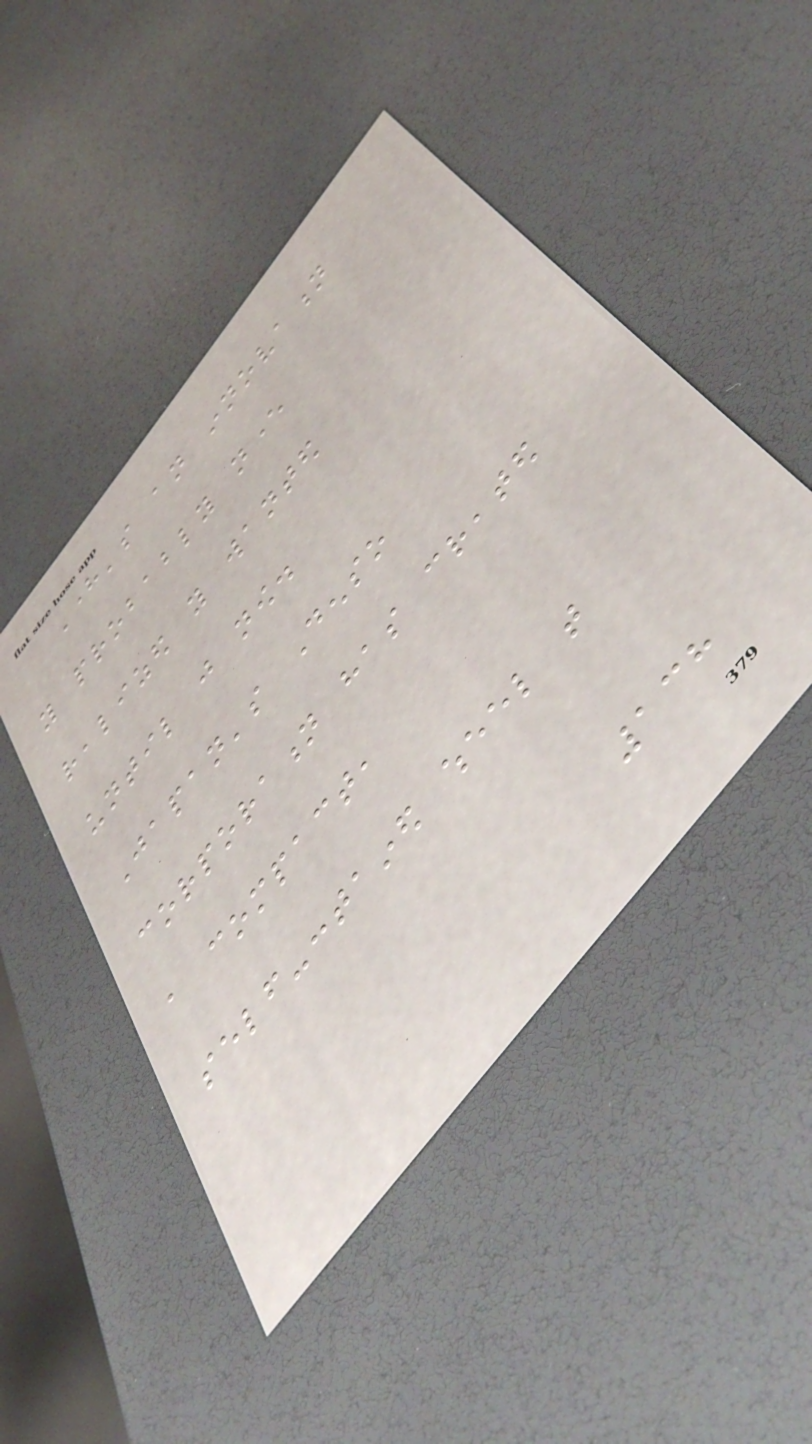Here's an innovation
you probably never
realized you wanted
until just now.
Japan's Denso
corporation has created
a compact,
self-contained wheel that
138
